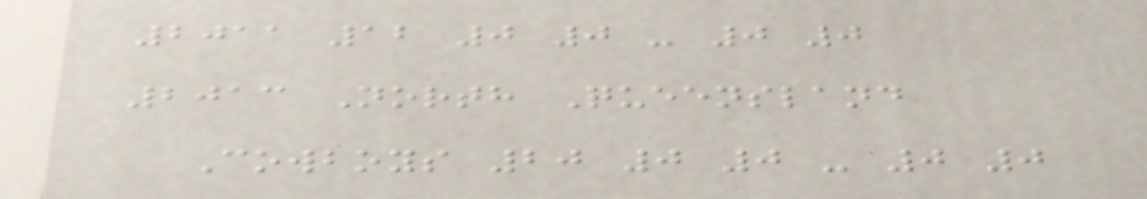2011 12 0 0 - 0 0
2013 North Queensland
Cowboys 20 0 0 - 0 0
